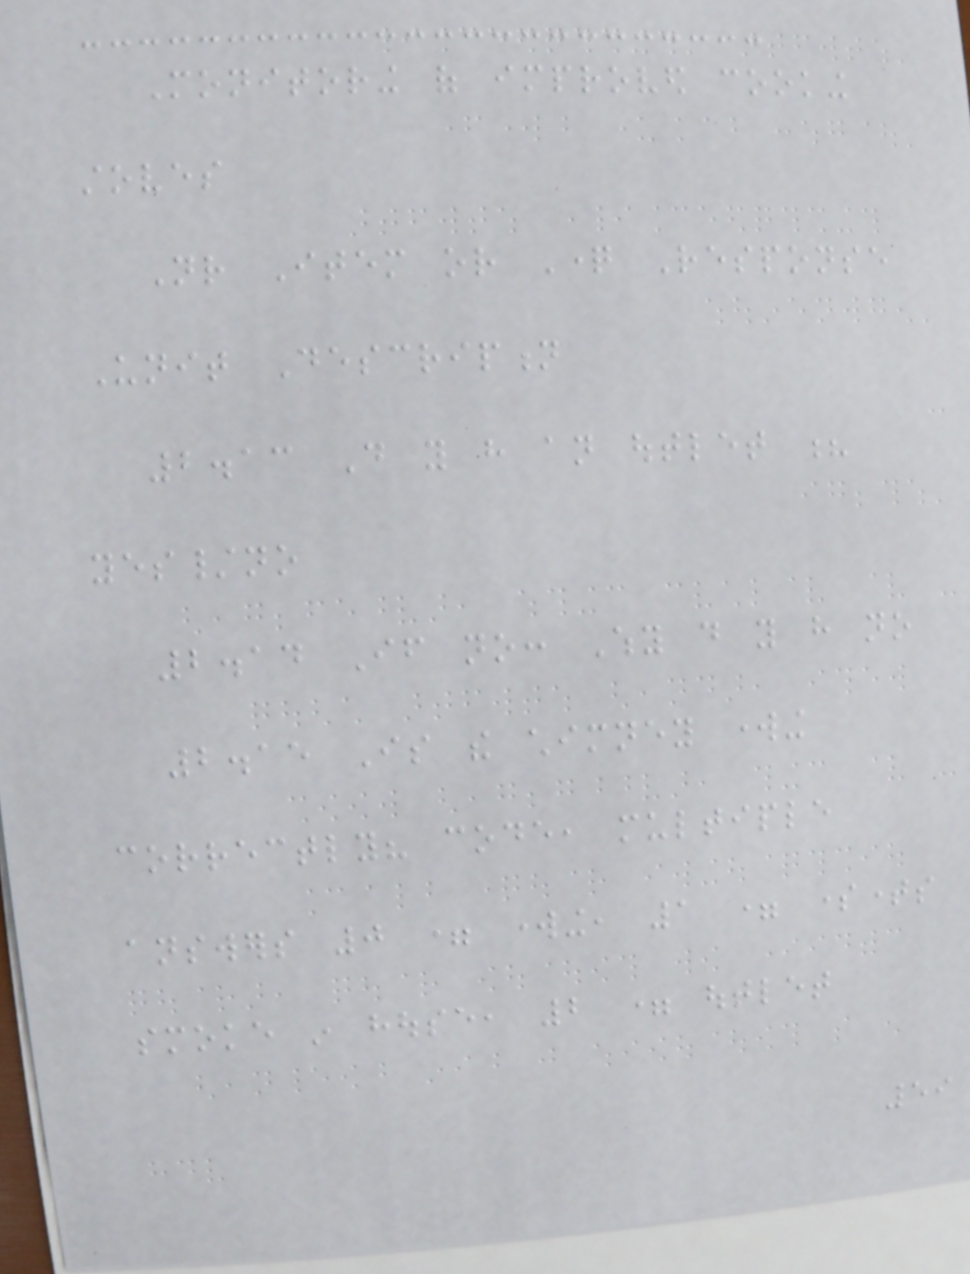Monitoring of improved cooking
stoves
Nr Item or Question Response
Unit Description
2.13 Do you have an outlet ?
yes/no
2.14 If no: Why do you have no
2.15 Is the chimney working
correctly? code, multiple
answers 0 = working, 1 = sometimes
smoke in house, 2 = outlet
59
